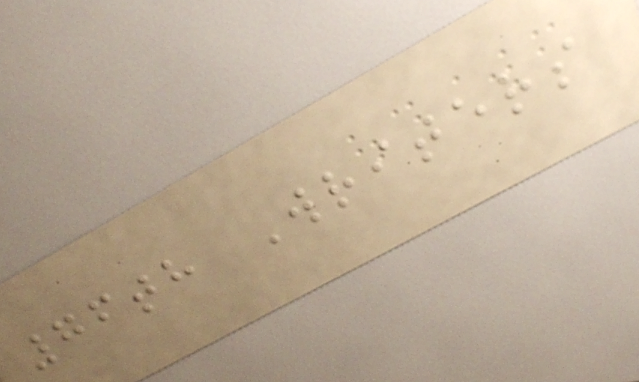76th Writers
